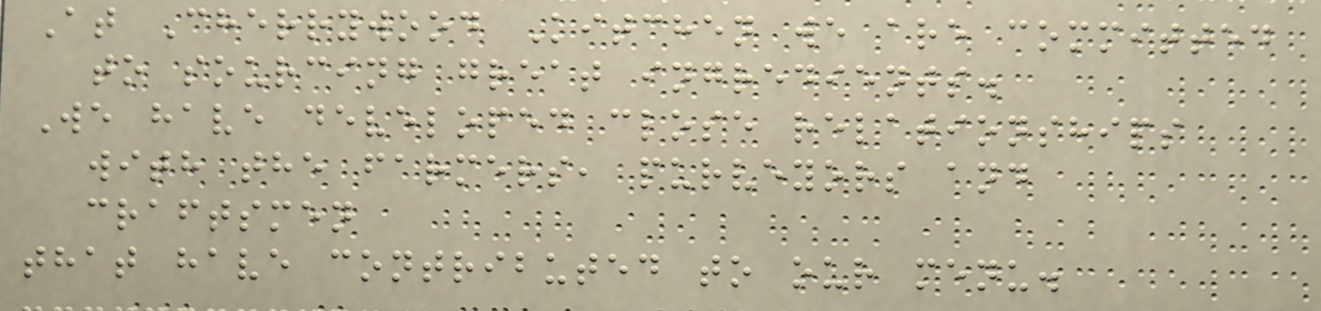At Cherrywood Kitchen we are committed
to sourcing great ingredients.
We have developed close relationships
with the farmers, purveyors and
craftsmen
that have contributed to our menu.
